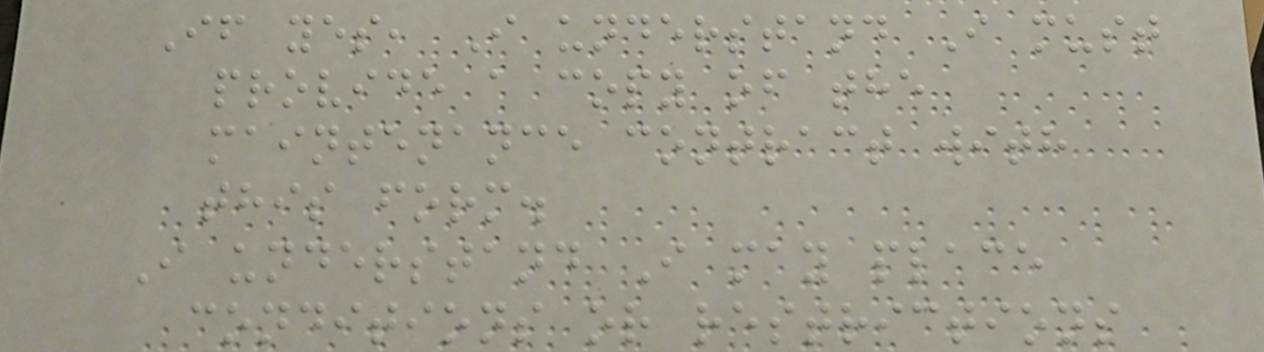If yes, I understand I must
provide a copy of the
maintenance contract with
this form.
I understand I may place
conditions or restrictions
